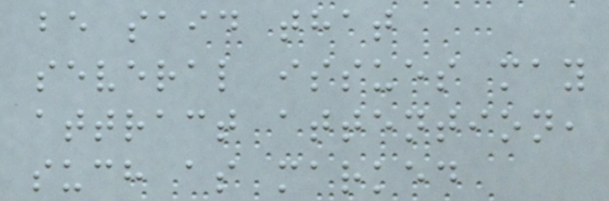be said that
several issues may
attract attention,
such as marked
